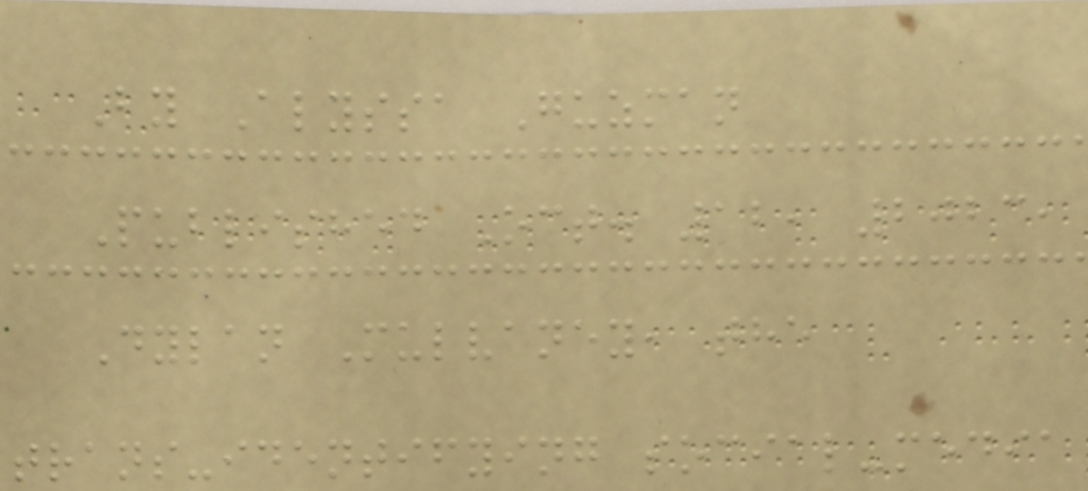By Alyssa Guzman
Published Oct. 12, 2023,
Dylan Mulvaney, the
trans-identifying social-media
